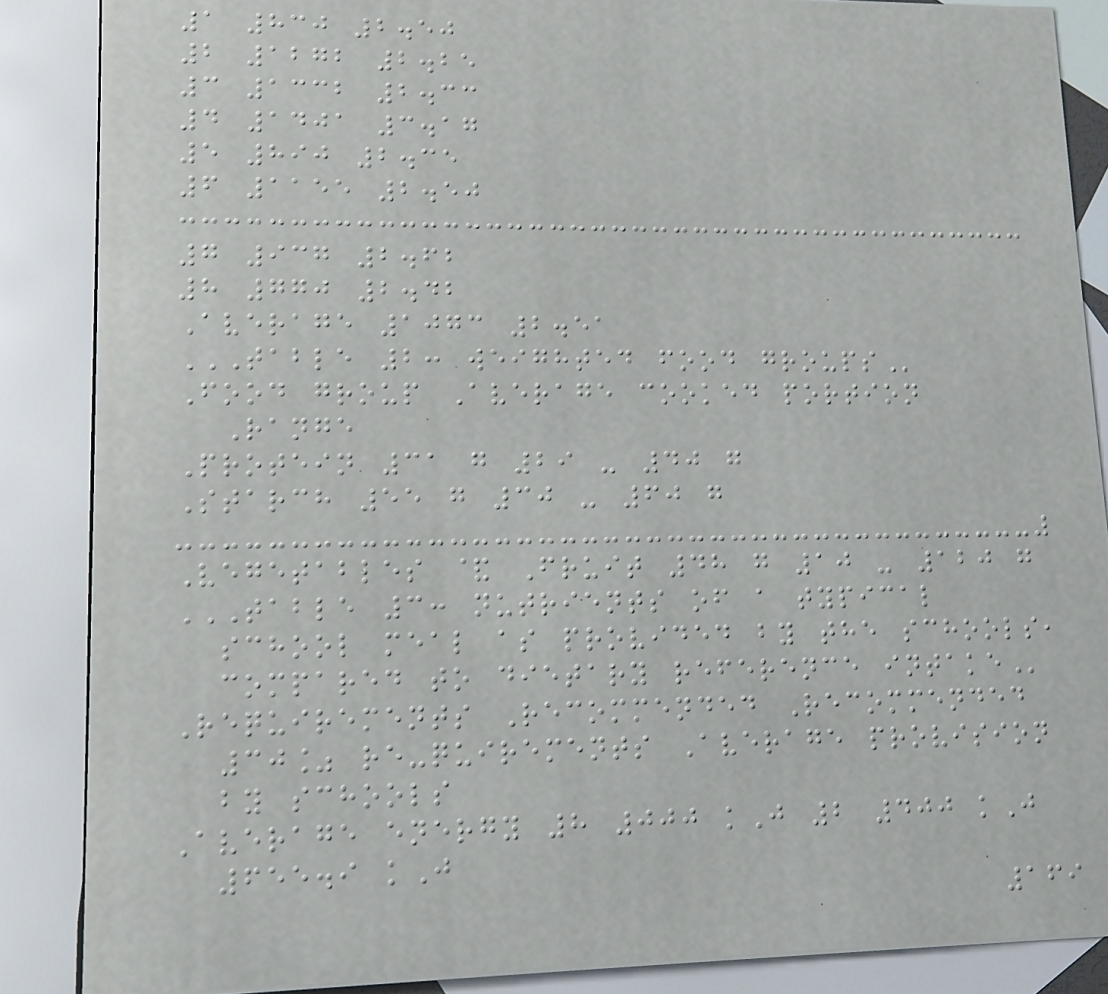1 830 2.50
2 1272 2.25
3 1332 2.33
4 1401 3.17
5 890 2.35
6 1155 2.50
7 937 2.62
8 770 2.42
Average 1073 2.51
TABLE 2: WEIGHTED FOOD GROUPS
Food group Average cooked portion
Range
Protein 31 g 29 - 40 g
Starch 55 g 30 - 60 g
Vegetables & Fruit 48 g 10 - 120 g
TABLE 3: NUTRIENTS OF A TYPICAL
SCHOOL MEAL AS PROVIDED BY THE SCHOOLS,
COMPARED TO DIETARY REFERENCE INTAKE
Requirements Recommended Recommended
30% re-quirements Average provision
by schools
Average energy 8 000 kJ 2 400 kJ
655.9 kJ
169
